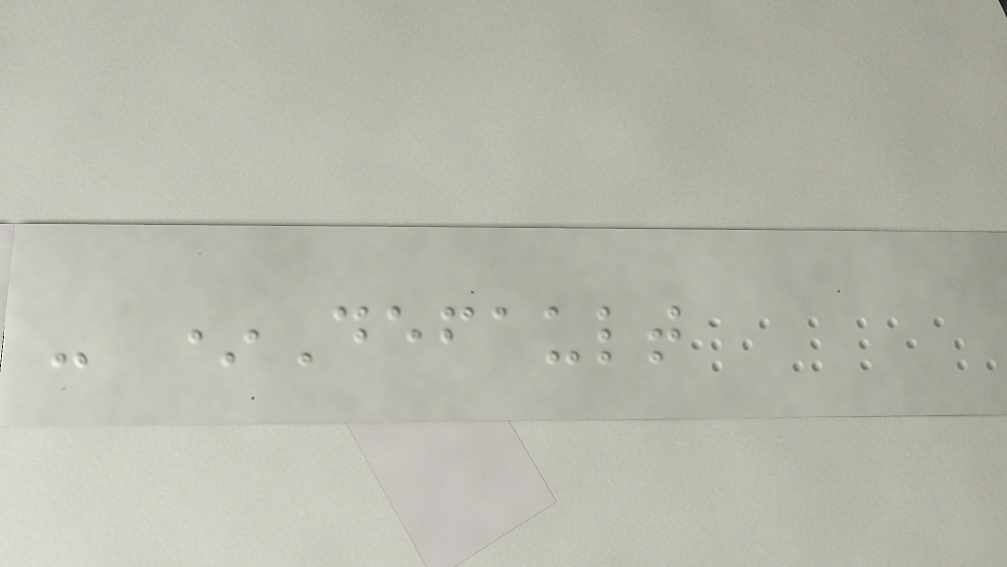- *Default
